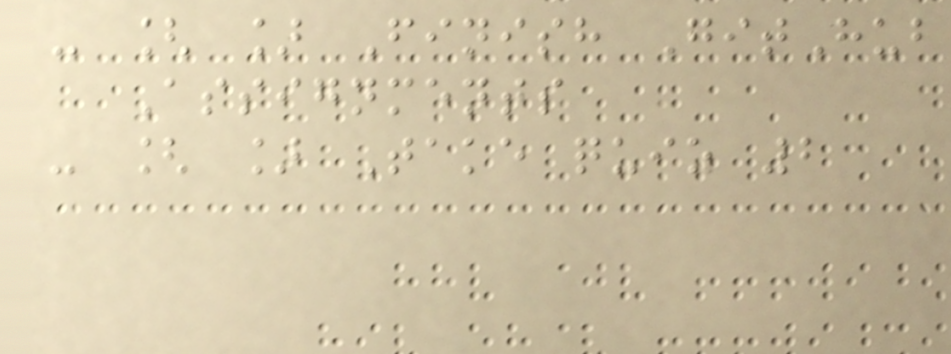- [ ] Finish GitHub
Assignments
- [ ] Take quiz 2
